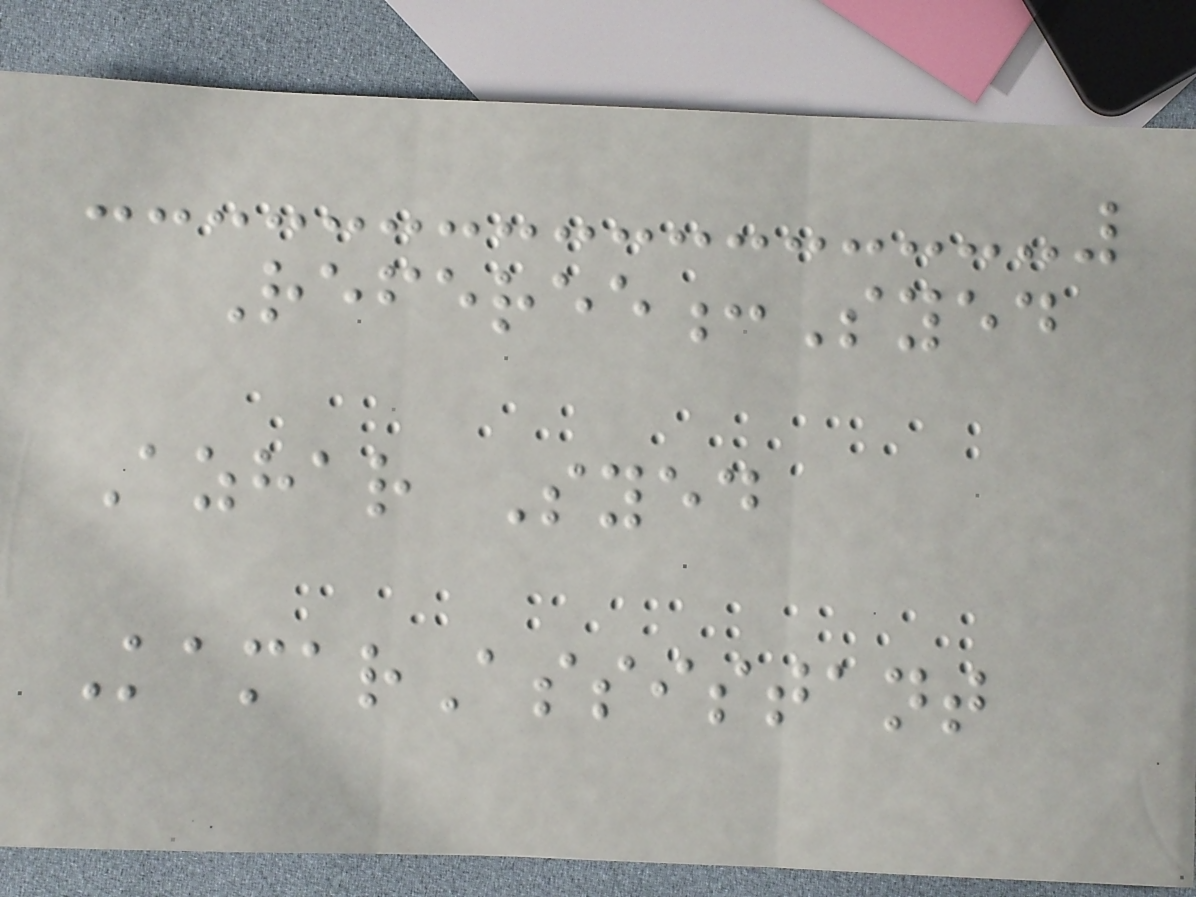Referee:Syed
Azhar Syed
KamarAssistant
